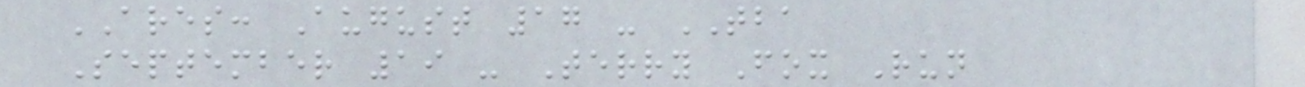ARES: August 17 - TBA
September 19 - Terry Fox Run
